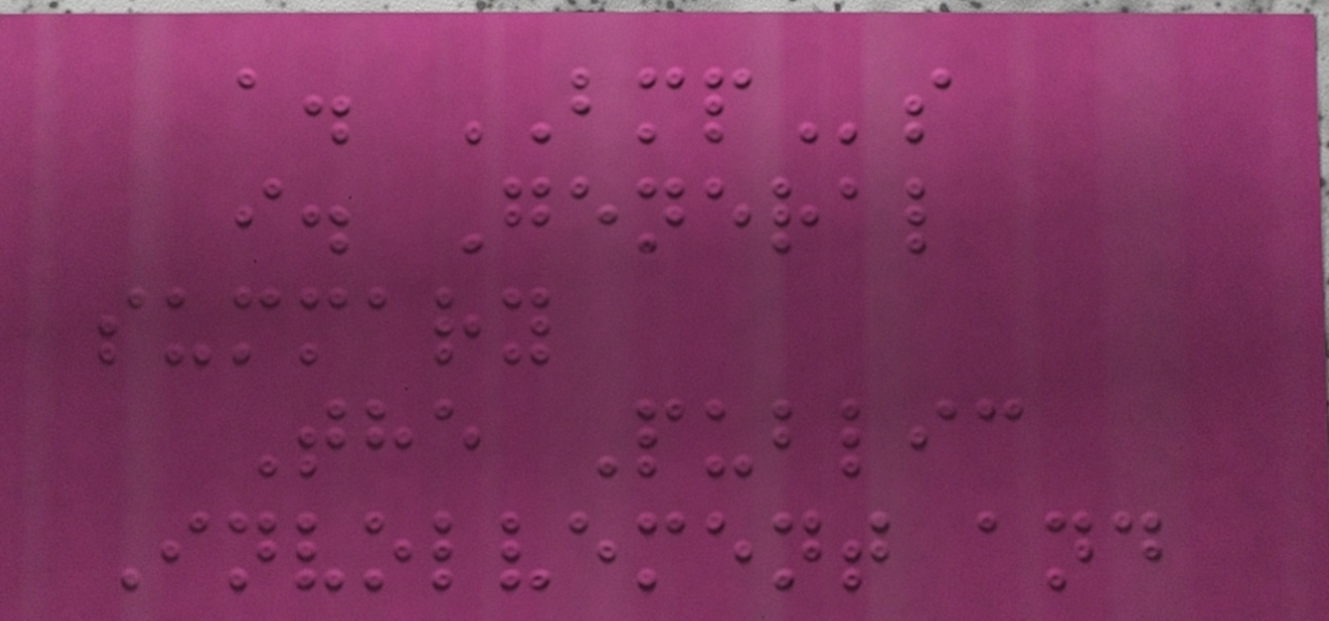a. BMPs
i. General
summary
The Public
Involvement and
